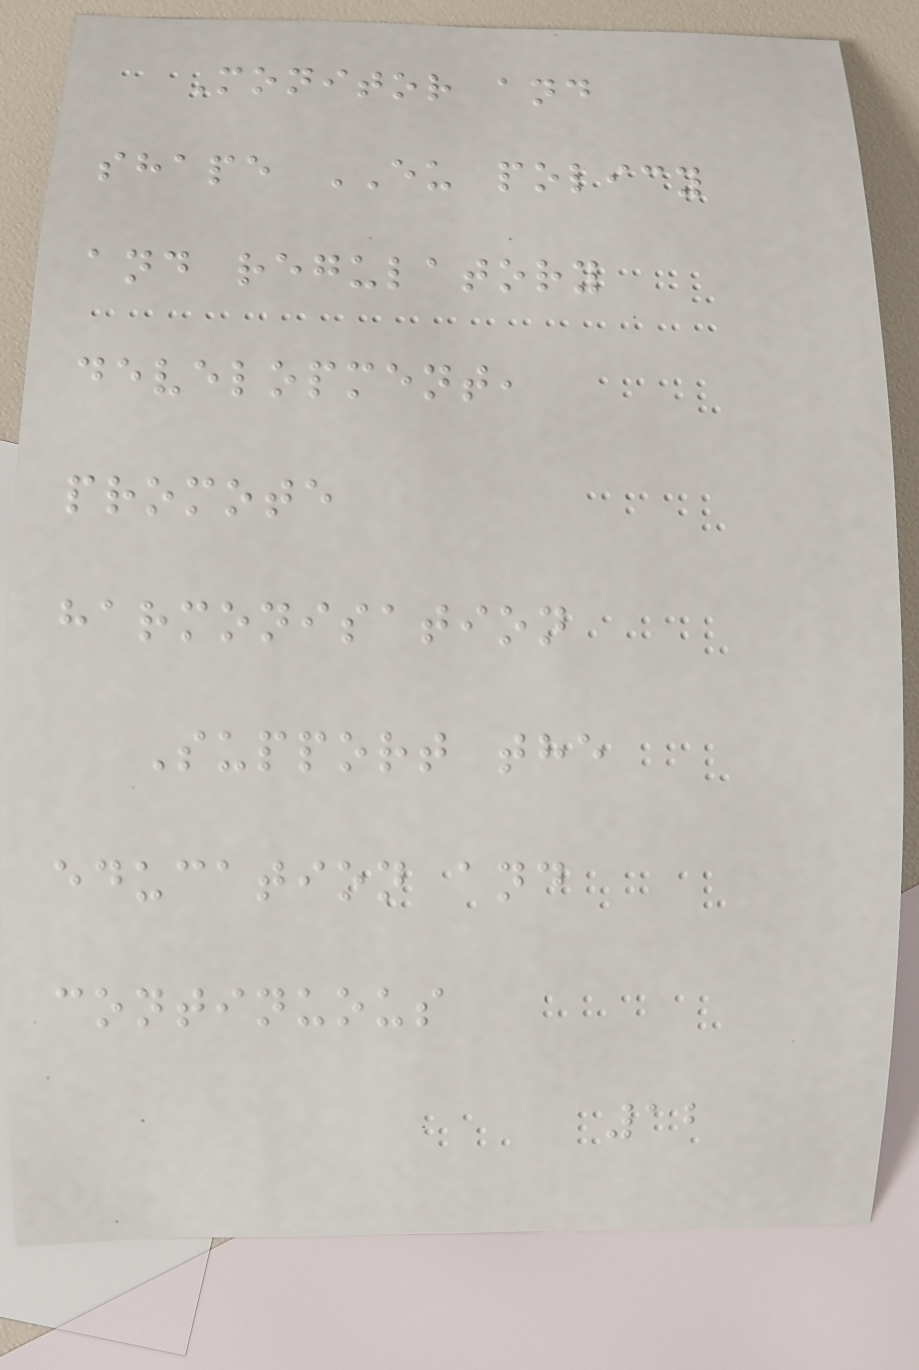Monitor and
shape EU policy
and regulatory
development,
promote
harmonisation
Support the
education and
continuous
12
